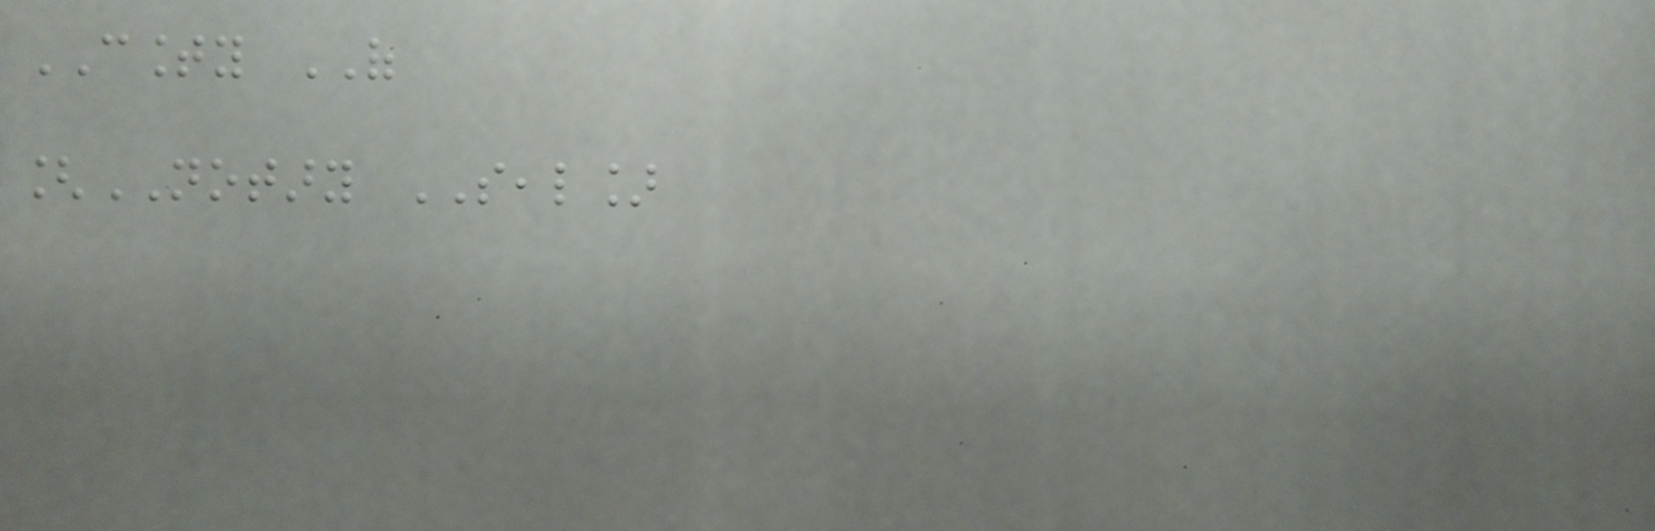COUNTY OF
[NOTARY SEAL]
